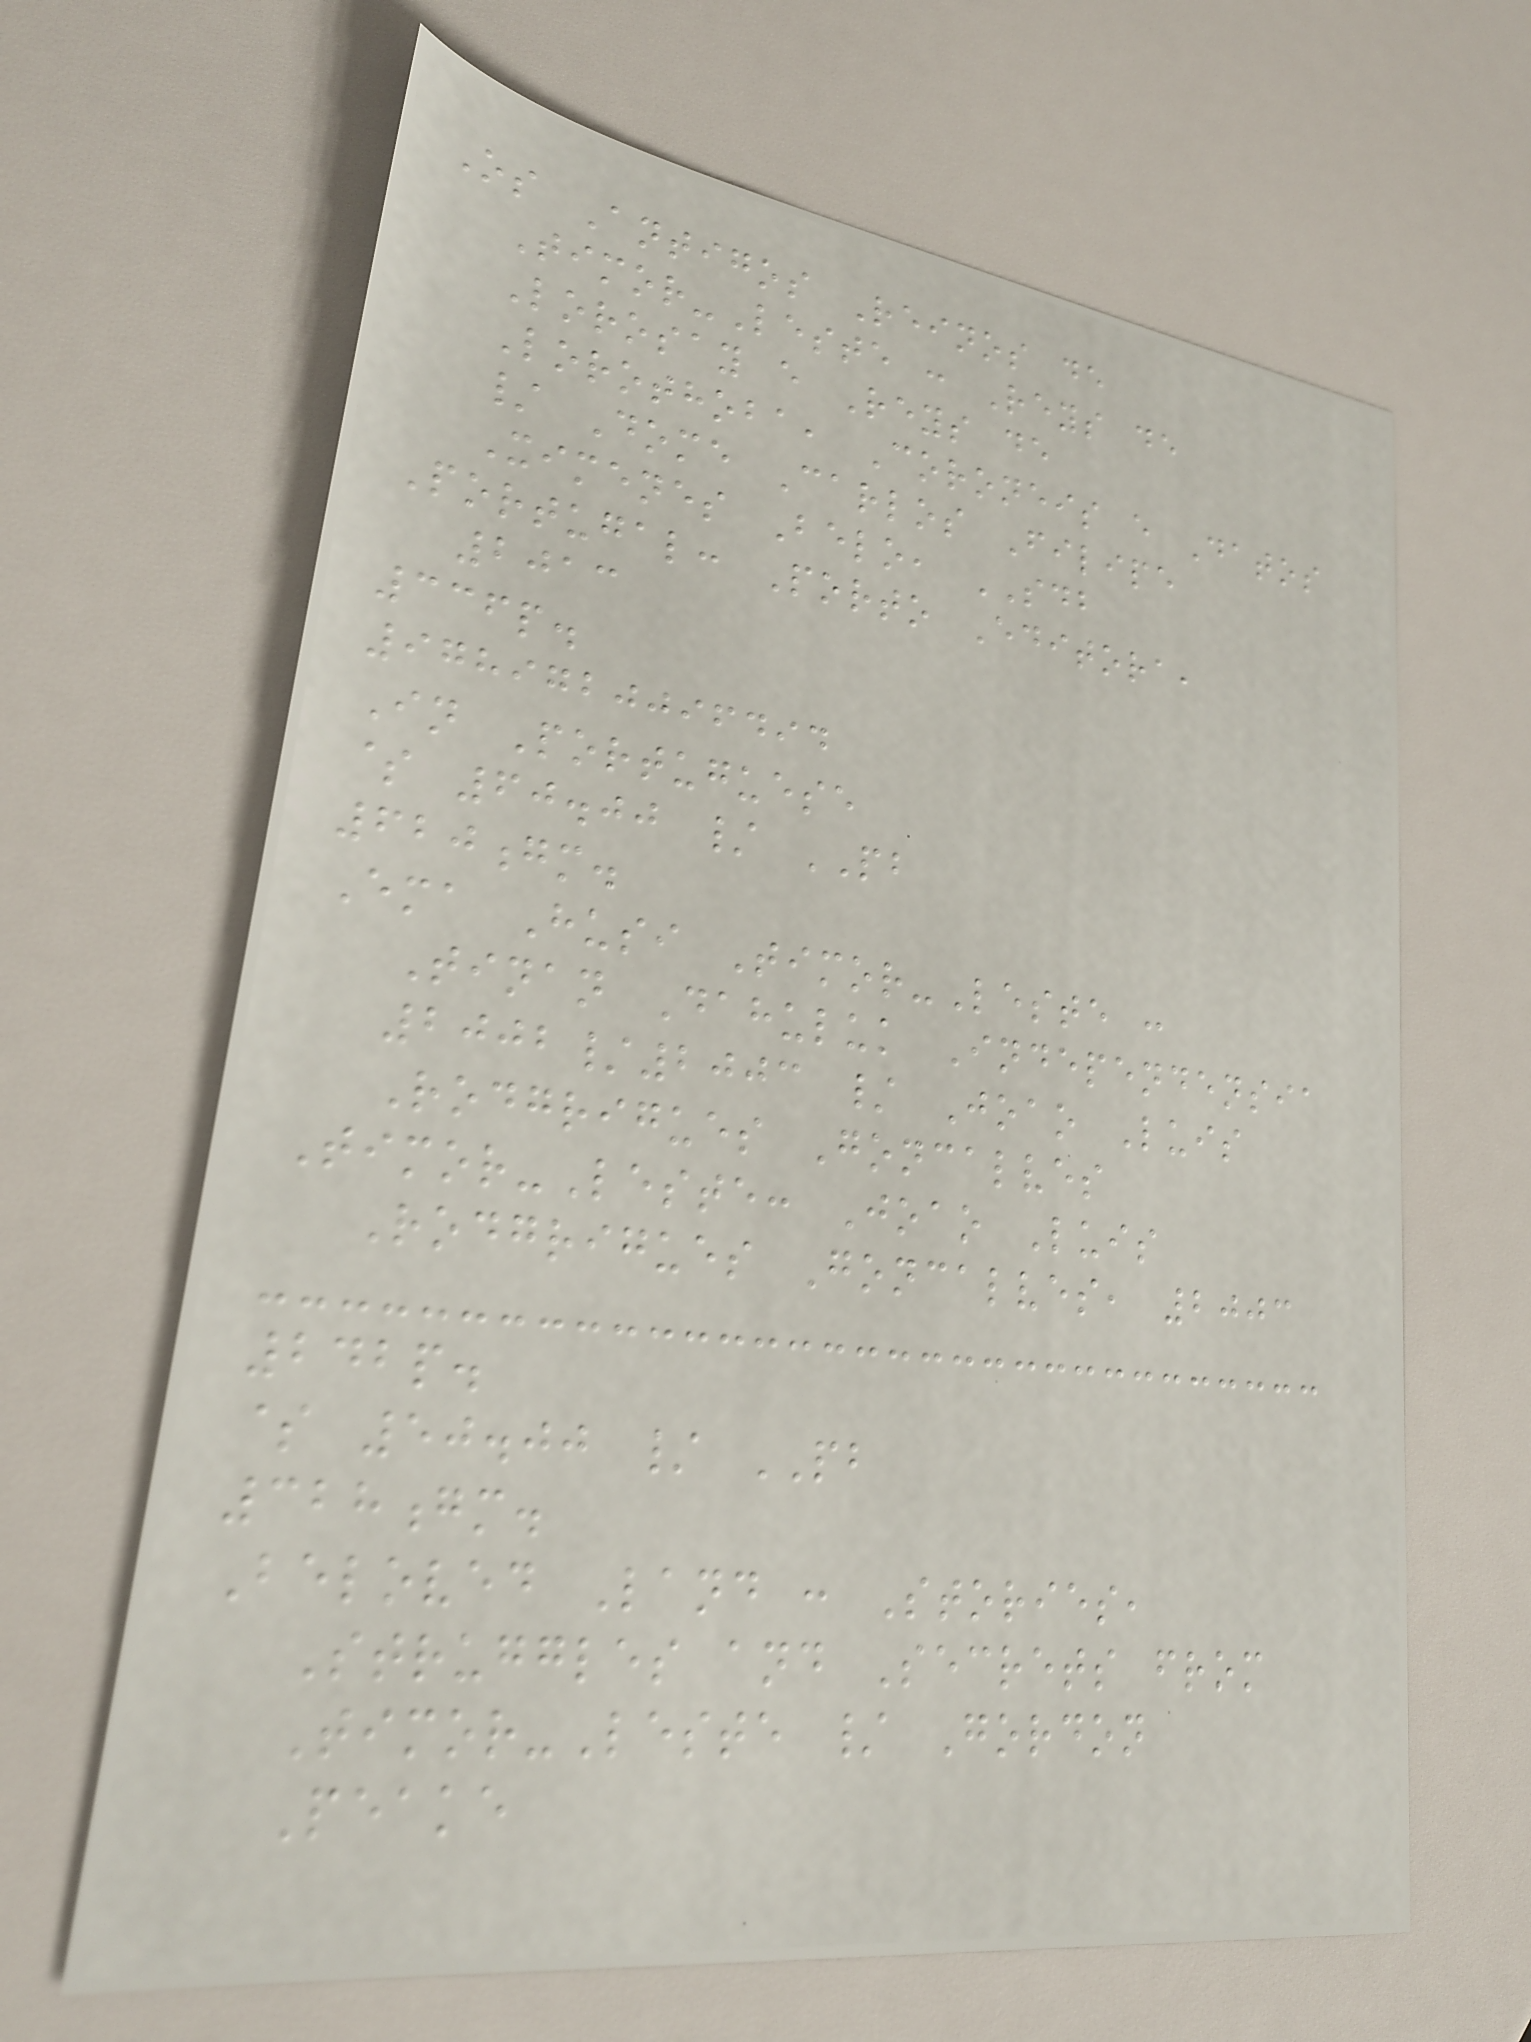Os Antigos Reinos de
Timor-Leste : Reys de
Lorosay e Reys de
Lorothoba, Coroneis e Datos
/ Dome Carlos Filipe
Ximenes Belo, SDB
Portugal: Porto Editora,
2013
336p.
9789720096494
In Portuguese
$ 60.00 / PB
620gm.
Ema Husi Timor-Leste :
Tinan Dahuluk Independensia
2002/2003 / Joao Luis
Rodgrigues Goncalves
Timor-Leste: Joao Luis
Rodgrigues Goncalves, 2003
242p.
$ 50.00 / PB
328gm.
Beloved Land : Stories,
Struggles and Secrets from
Timor-Leste / Gordon
Peake
